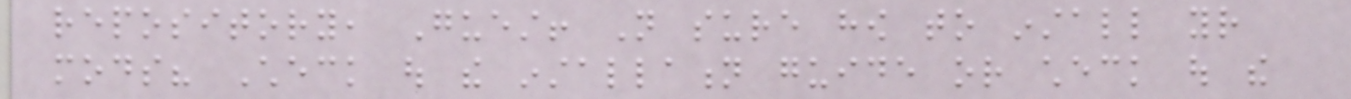repository, Guest! Not sure how to install your
mods? Check out the installation guide or check out the
